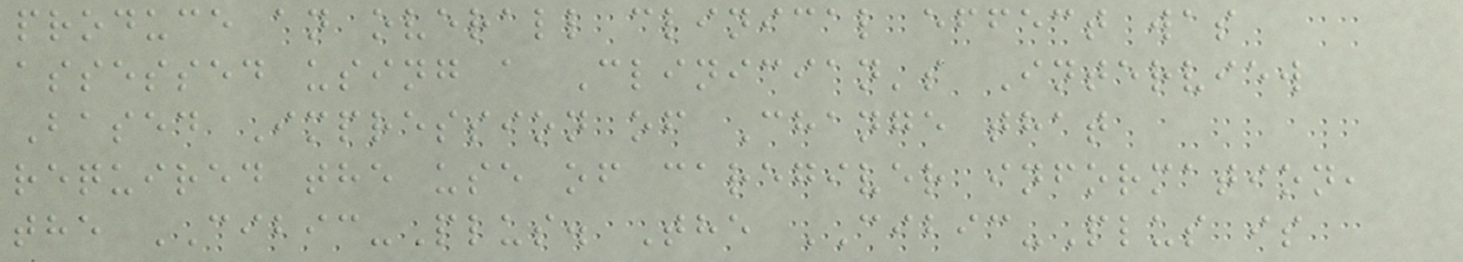produce an overall clinical effect was
assessed using a Clinician's Interview
Based Impression of Change that
required the use of caregiver information,
the CIBIC-Plus. The CIBIC-Plus is
